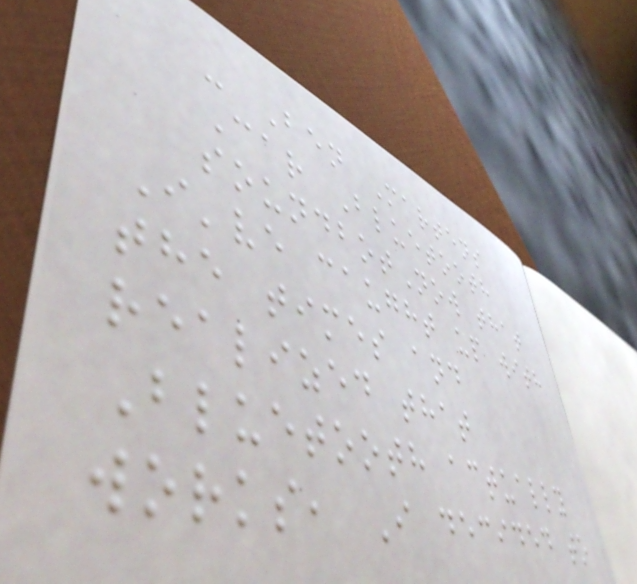- Ben Martens
Car Bluetooth
soundbotNow that
I've caught up with
the times and
realized that
Bluetooth actually
works, I decided to
